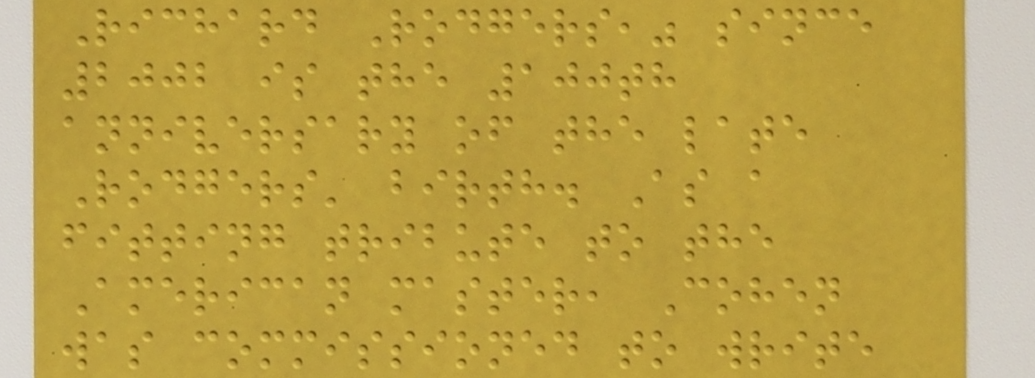Richard Rodgers," since
2002 is the 100th
anniversary of the late
Rodgers' birth. As a
fitting tribute to the
American master, Cohen
was commissioned to write
